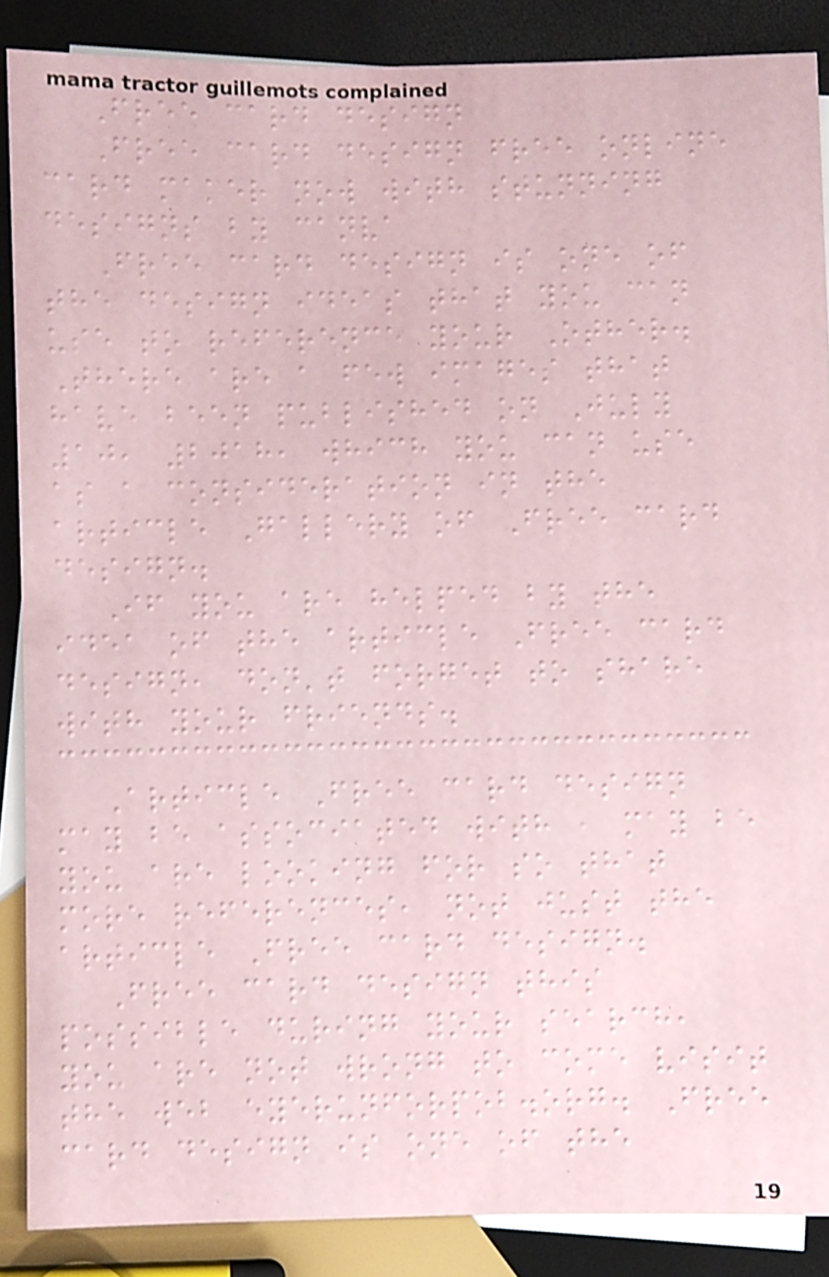Free card design
Free card design free online
card maker now with stunning
designs by canva
Free card design is one of
the design ideas that you can
use to reference your Other.
There are a few images that
have been published on July
10, 2018, which you can use
as a consideration in the
article Gallery of Free card
design.
If you are helped by the
idea of the article Free card
design, don't forget to share
with your friends.
Article Free card design
may be associated with , may be
you are looking for so that
more references, not just the
article Free card design.
Free card design this
possible during your search,
you are not wrong to come visit
the web eyerunforpob.org. Free
card design is one of the
